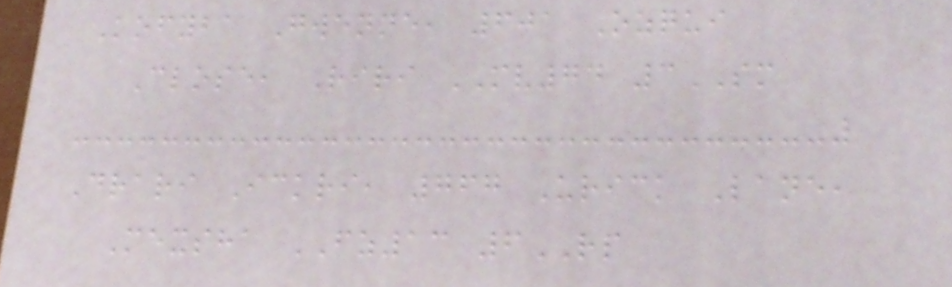Kofyba Gwenne, 601 Ozqui
Close, Riri MV74 3SM
Drari Ickri, 767 Urick Lane,
Mexsha FZ13 6RP
